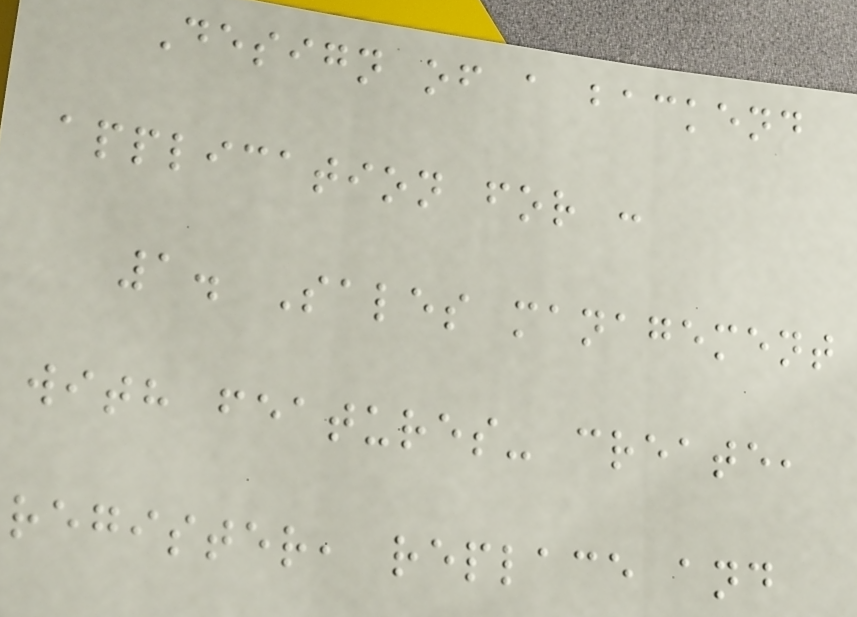Design of a backend
application for :
1. Sales management
with features- create,
register, replace and
